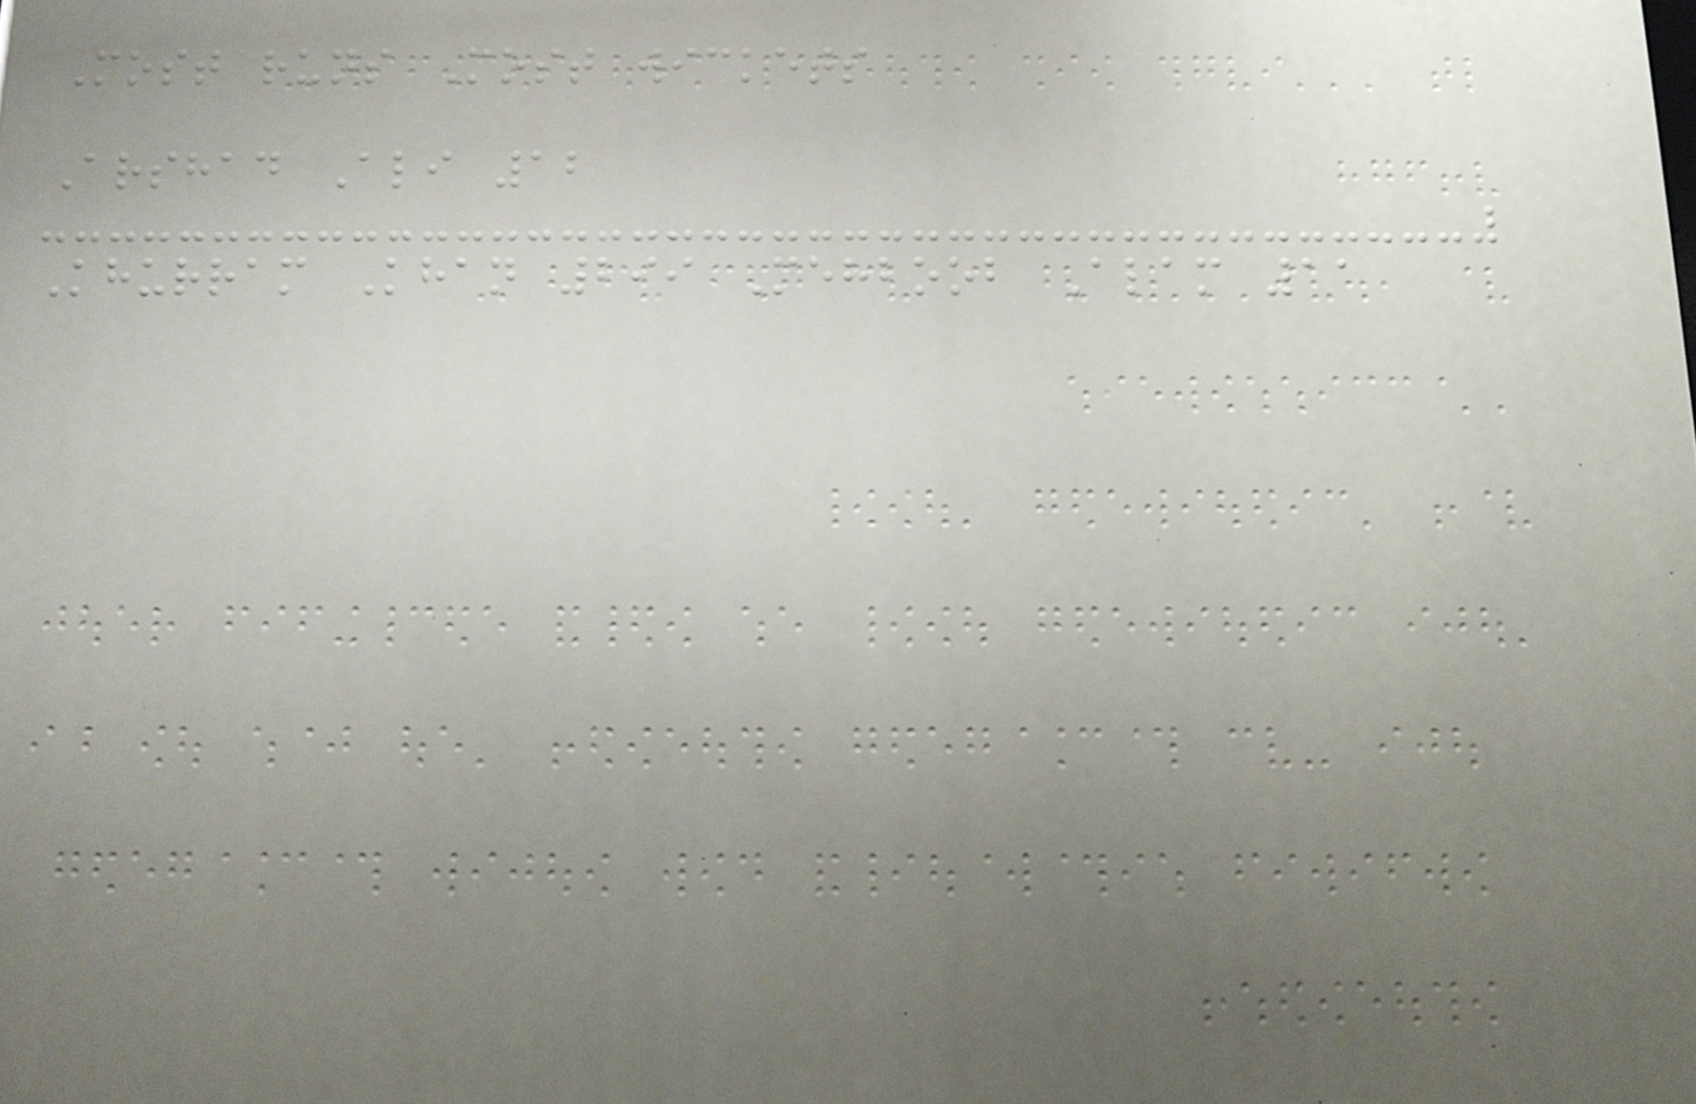Most runs Most wickets
Arshad Ali 12
Khurram Khan 299 Mehboob Alam 11
